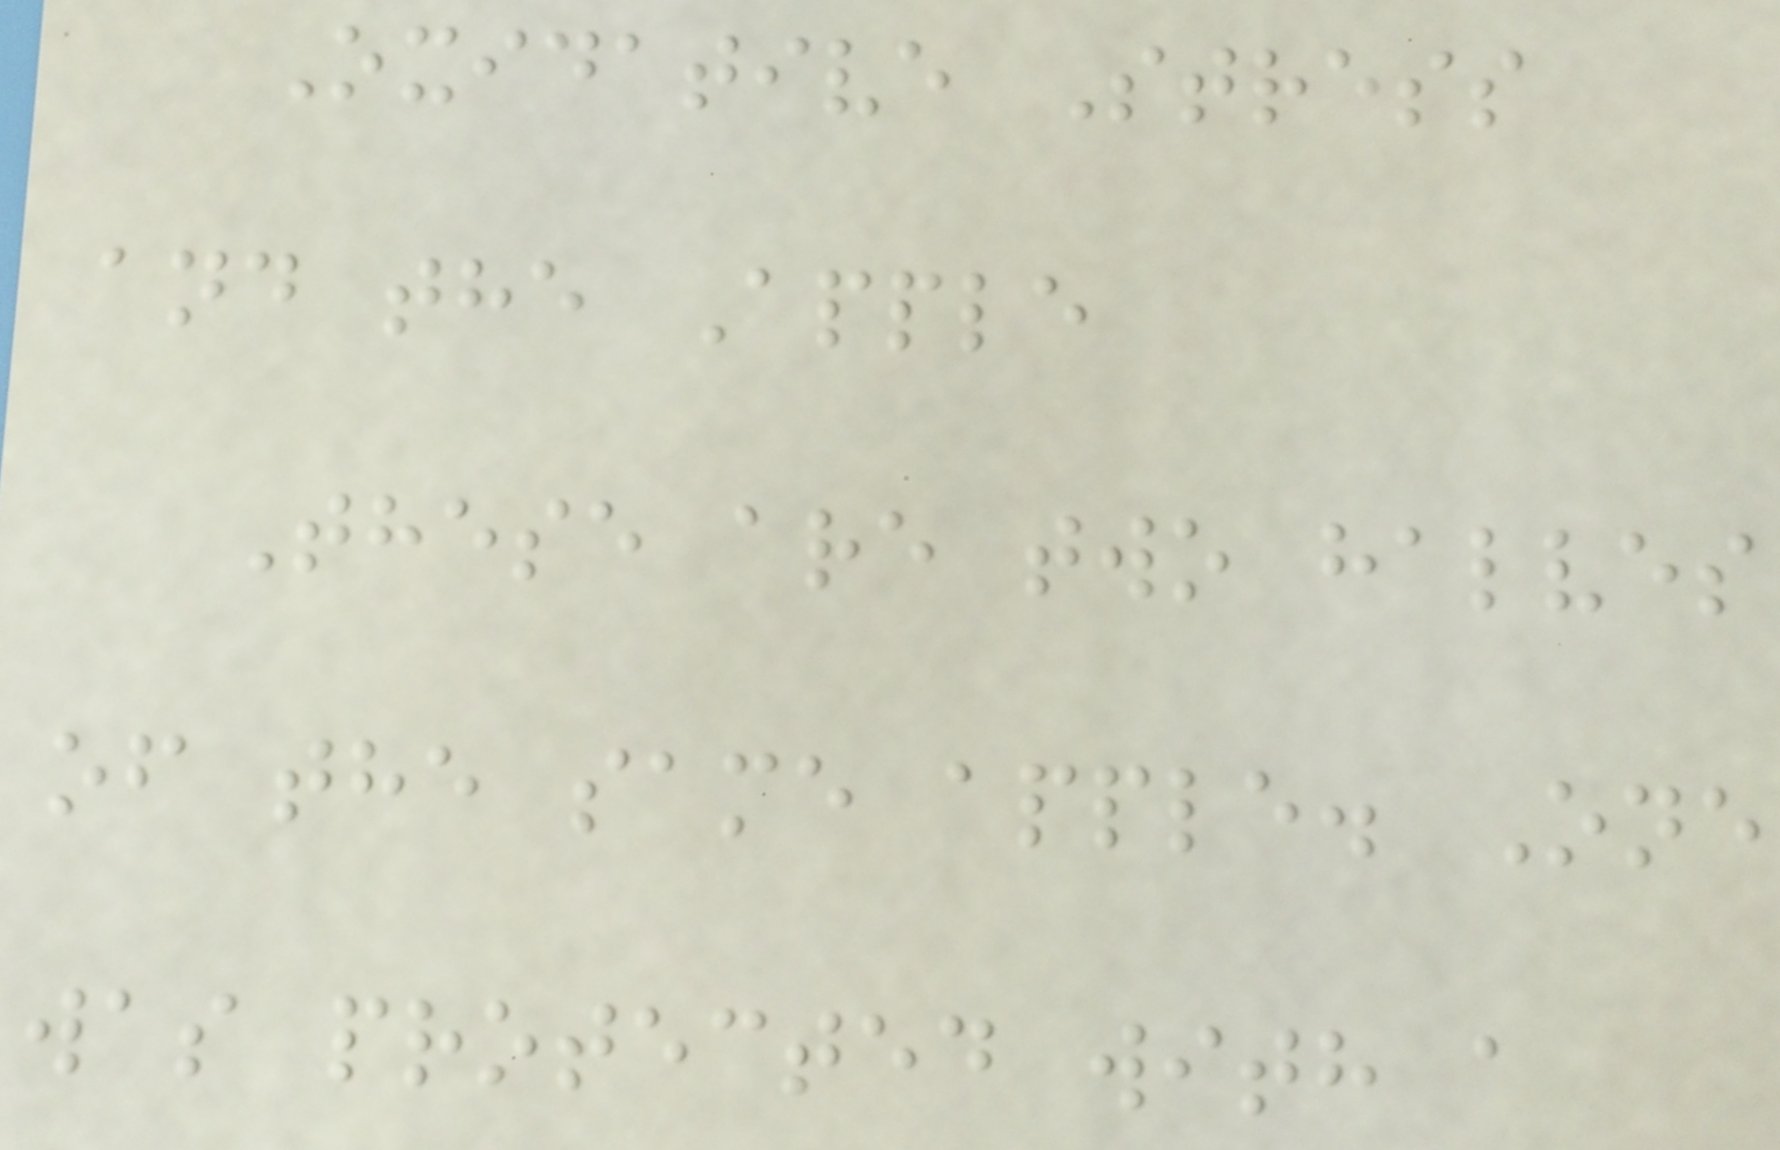Oxidative Stress
and the Apple
These are two halves
of the same apple. One
was protected with a
